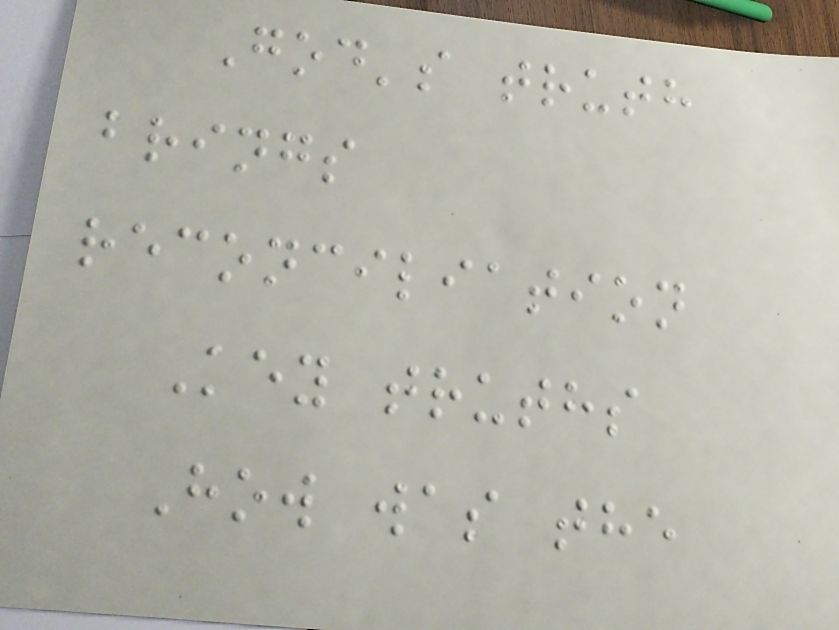God's truth
brings
reconciliation
Key truths
How was the
